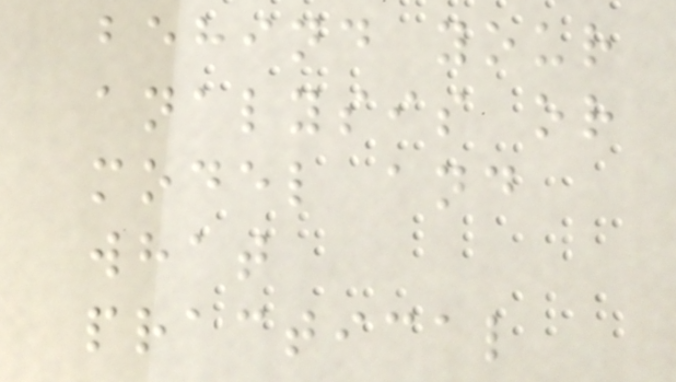behind your
analysis or
model and
what
practical
